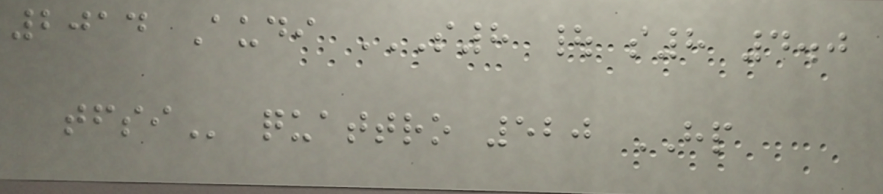2014 Audi S8 | S8 4.0
TFSI quattro 520 HP
